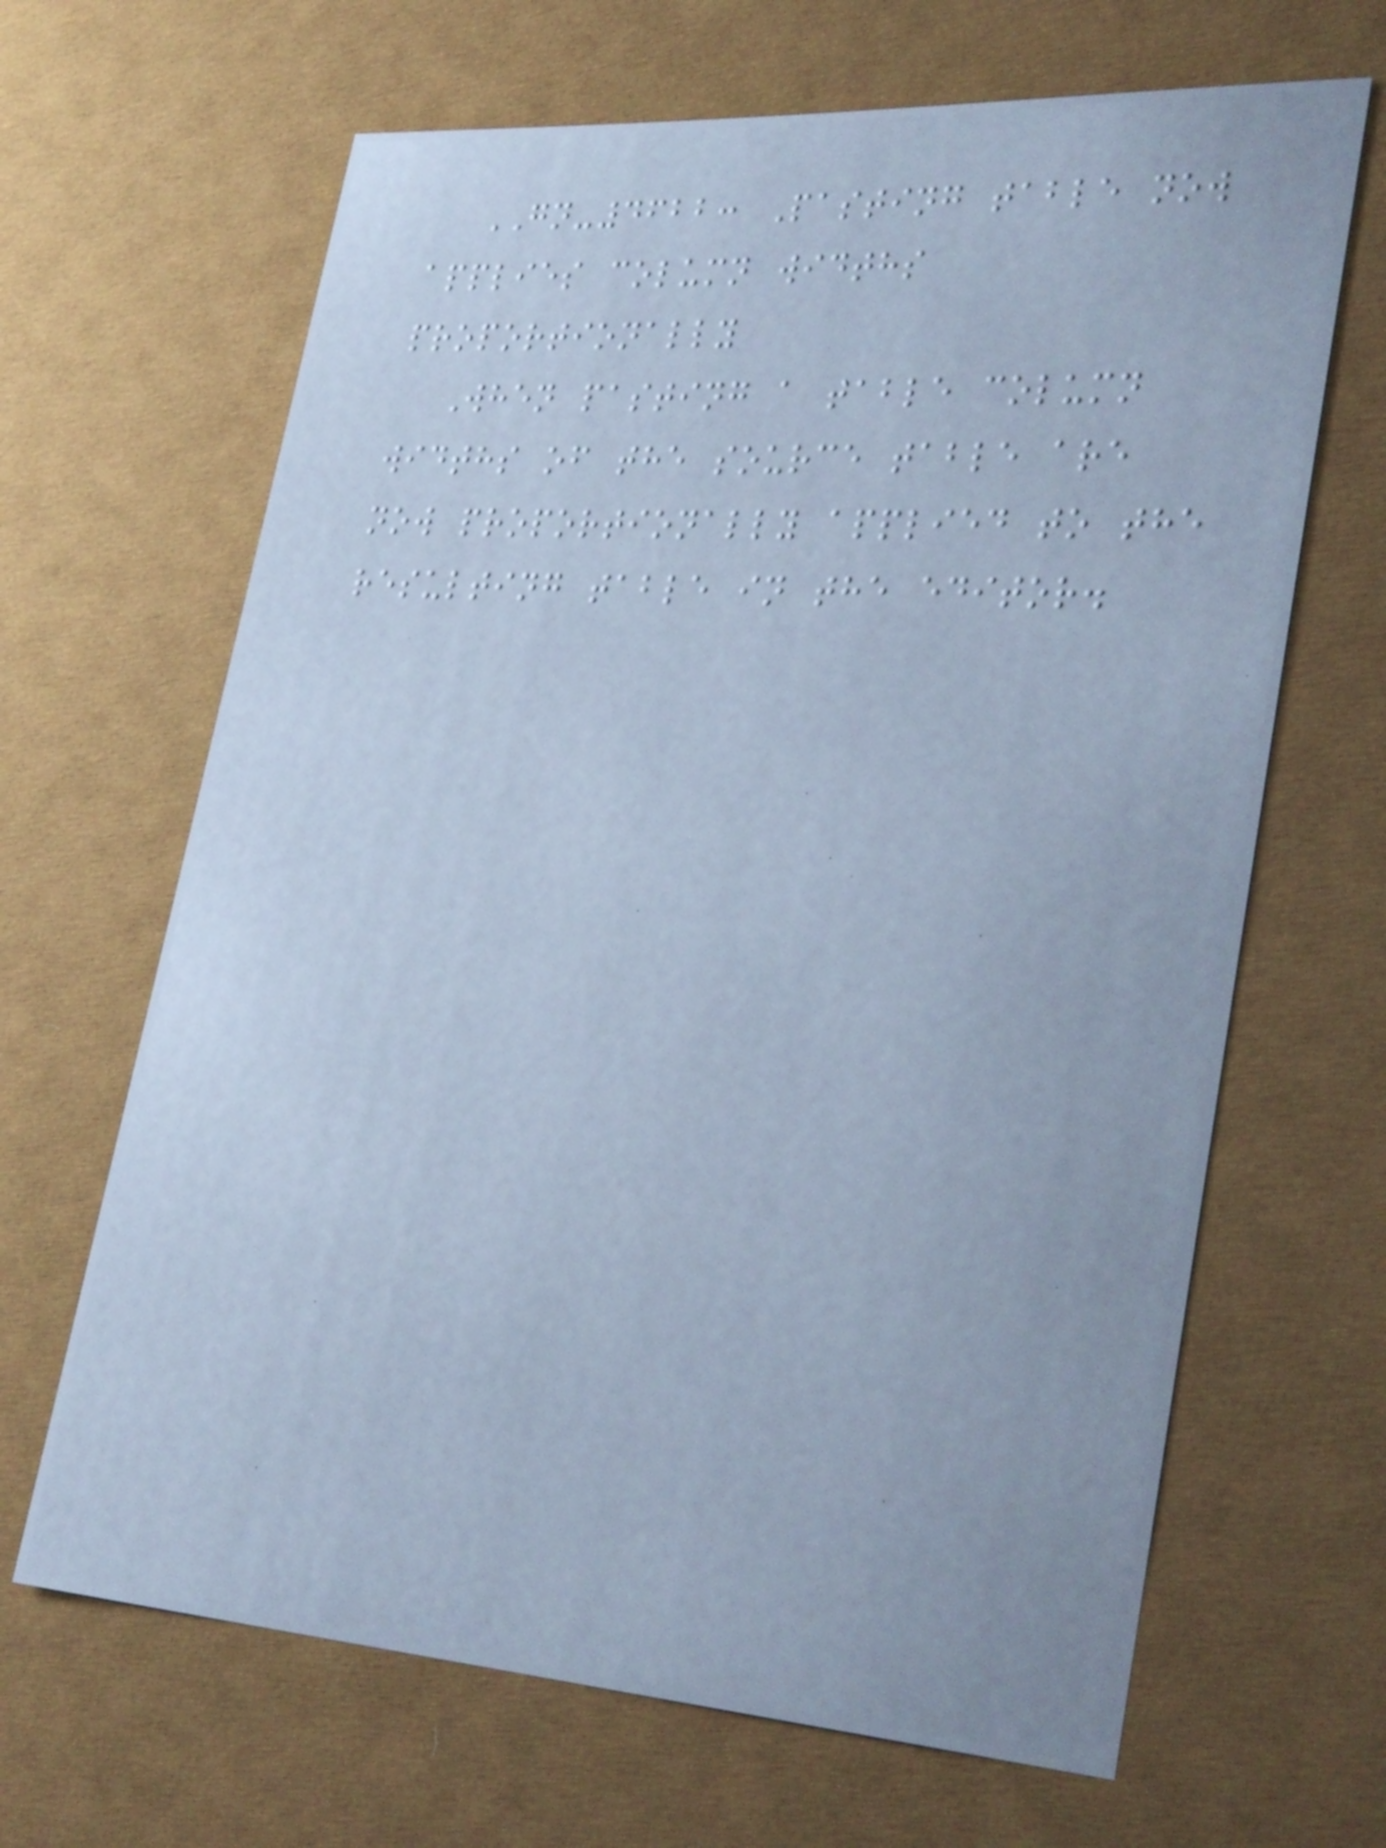GN-4622: Pasting table now
applies column widths
proportionally
When pasting a table column
widths of the source table are
now proportionally applied to the
resulting table in the editor.
